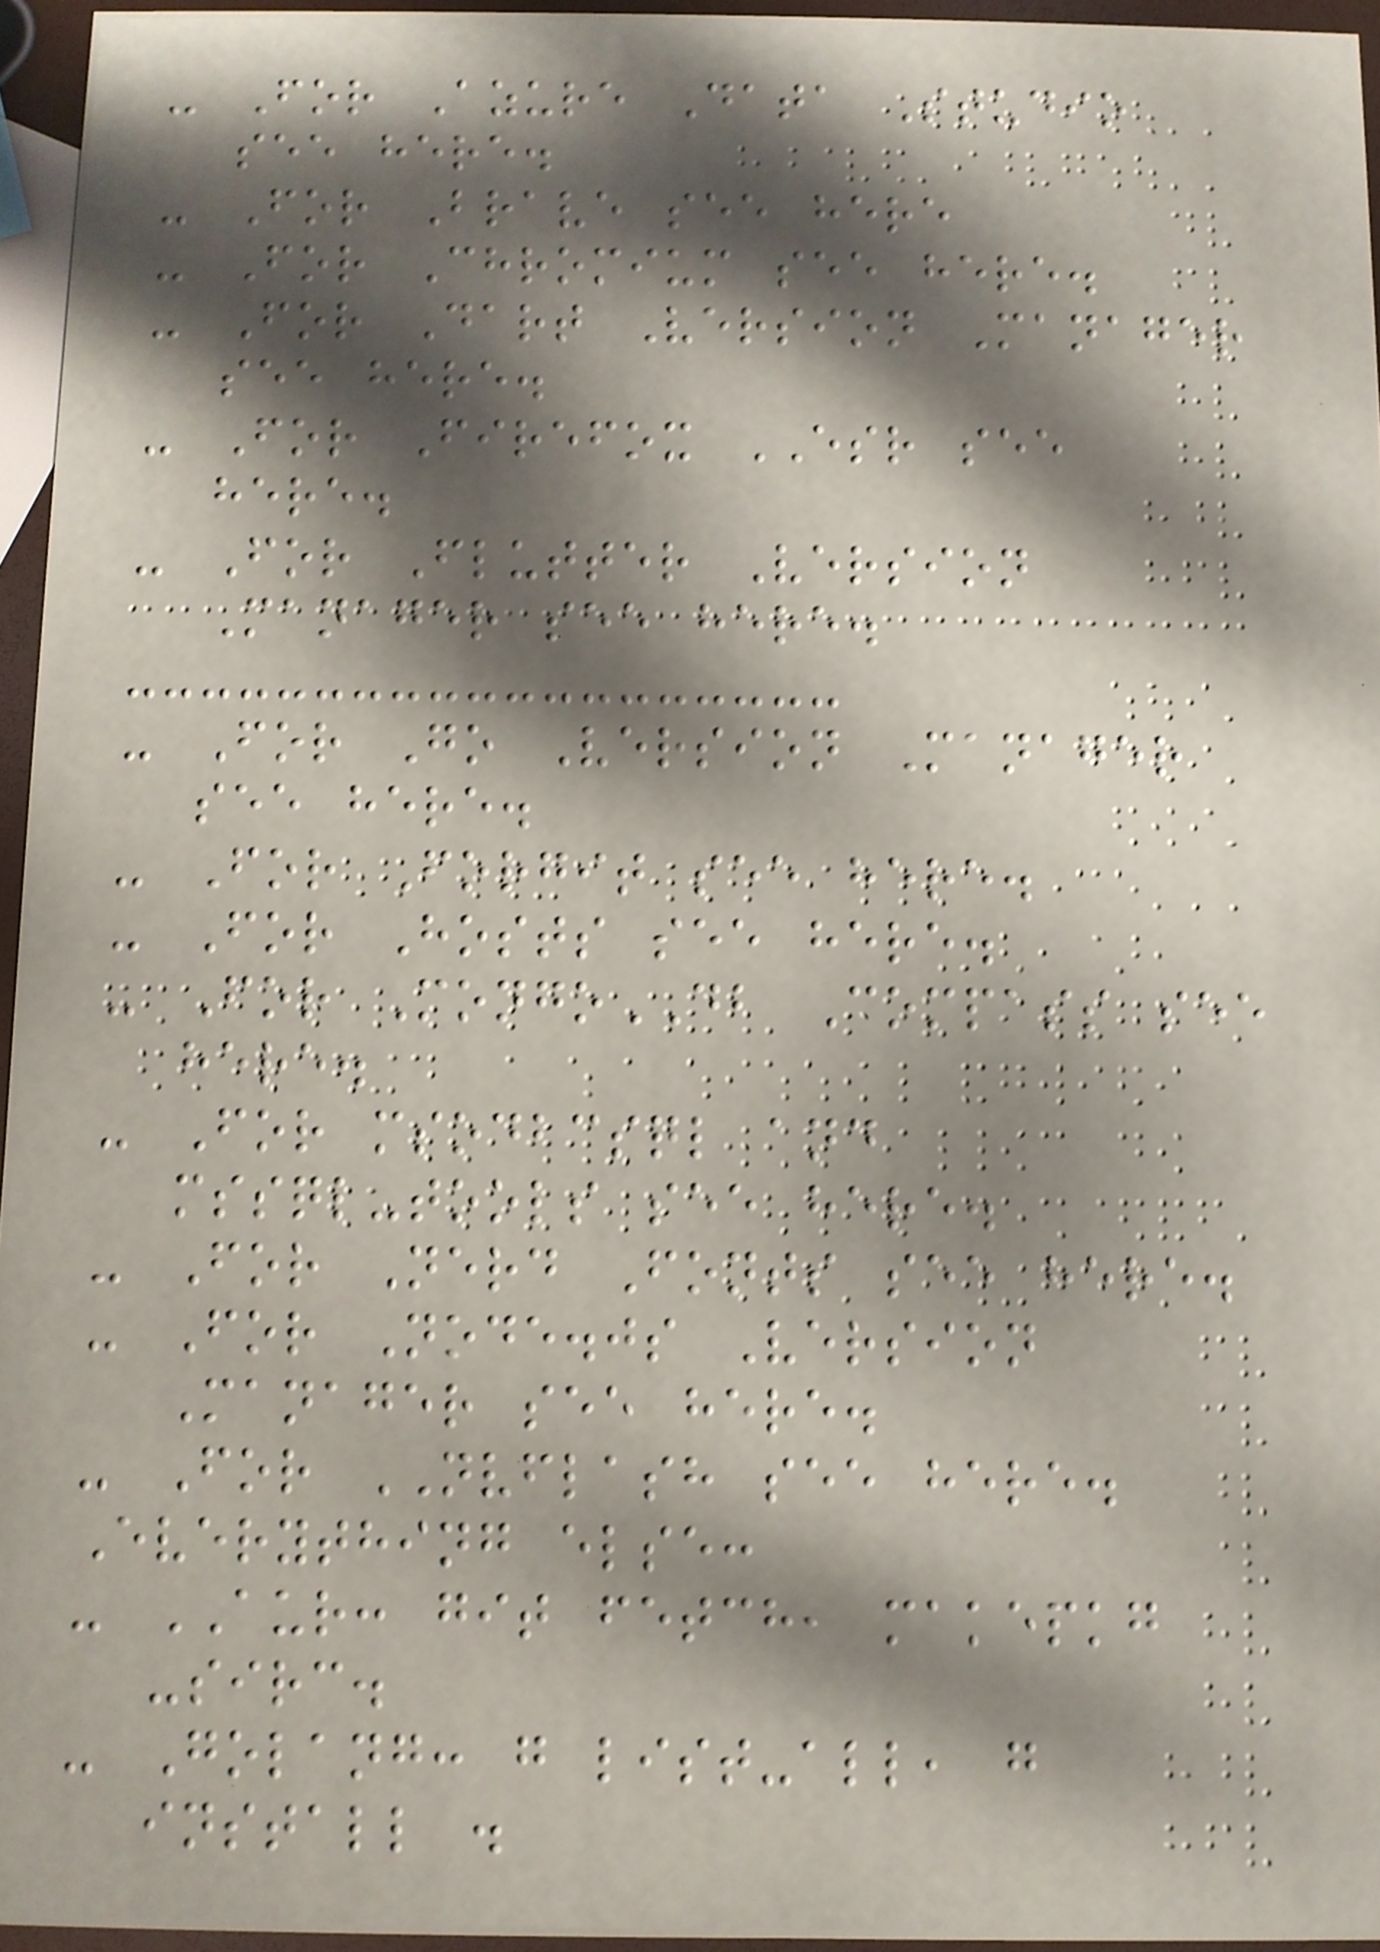- For Azure Data Studio
see here.
- For Brave see here
- For Chromium see here.
- For Dart Version Manager
see here.
- For Firefox ESR see
here.
- For Flutter Version
Manager see here.
- For Go Version Manager
see here.
- For Forgit see here.
- For Hosts see here.
- For MongoDB Compass see
here.
- For msodbcsql and
mssql-tools see here.
- For Nerd Fonts see here.
- For Node.js Version
Manager see here.
- For NVFLASH see here.
Everything else:
- AUR: git fetch, makepkg
-sirc.
- Golang: g list-all, g
install .
